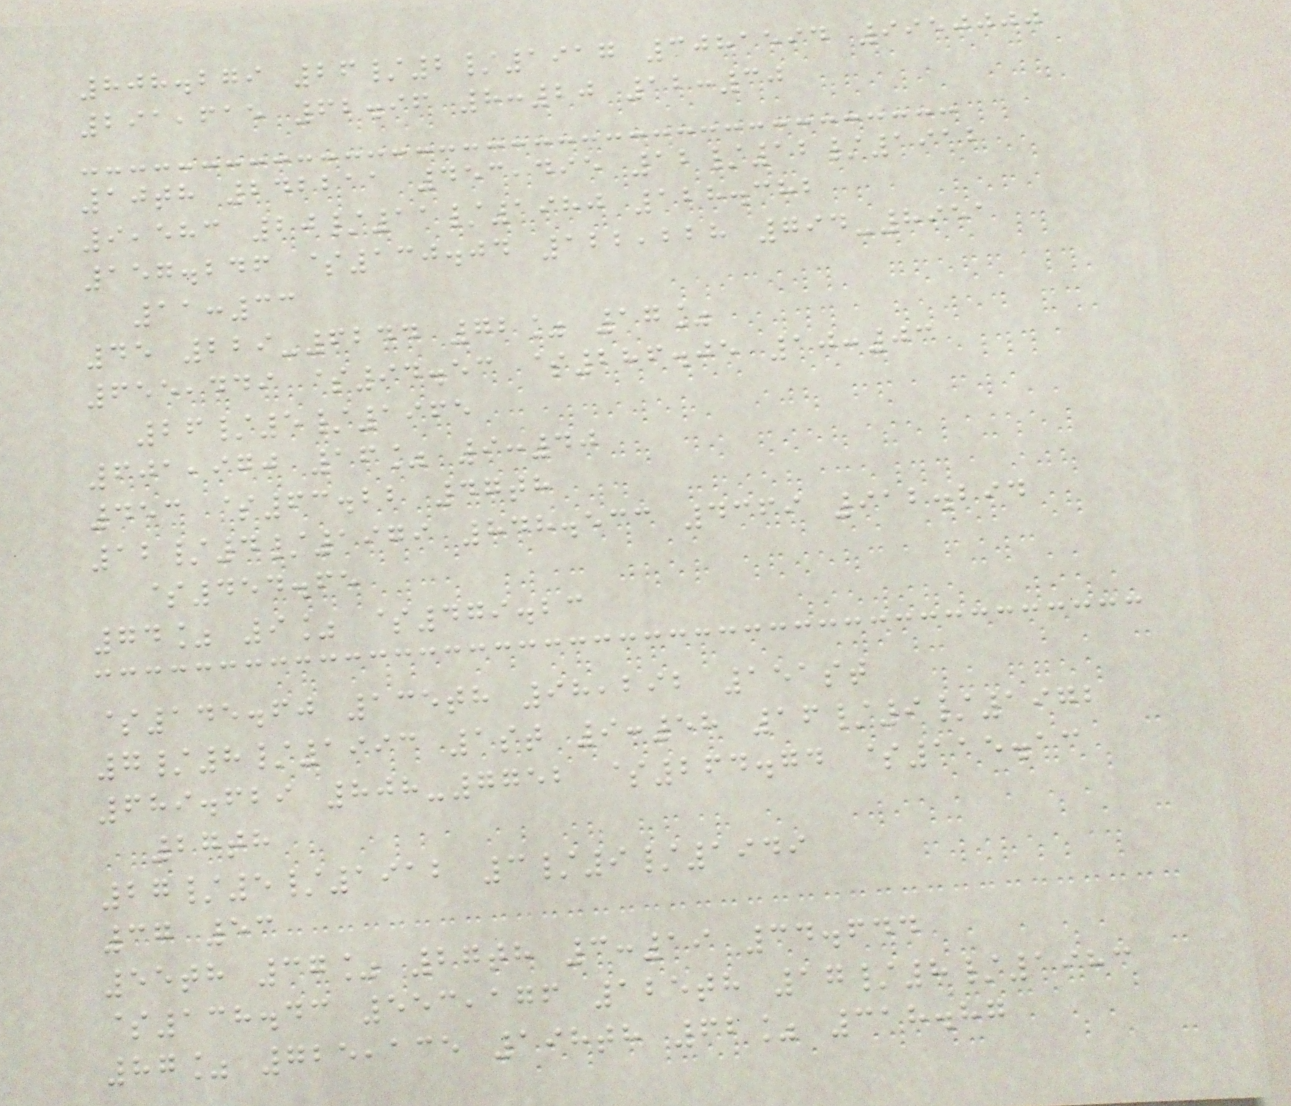808.279 26/2/1917 3081594 9950000
291,615 62.96 8:20 12:30
10th 242211 453,495 12/12/1912
9,583 20/11/1980 128.382
157.246 $130.04 122,228 794-8951
11:33
45 229-6244 72% 17%
655,449 $94.53 $286.05 10:03
26/5/1965
601,970 16% 9:40
453 $63.22 47th
12/4/1979 848.533 4369 912.294
$454.65
74% 9% $479.23
$145.60 135th 98,292 151st
7/8/1993 1st 9:58 16/9/1972
689.629 808-7752 $264.74 $115.13
27th
27/5/1912 3/9/1949
37 53
55th 37% 27th 3:19 34.644
$138.43 553,176 125th 17/8/1983
87% 725,135 198th 62% 318.87
